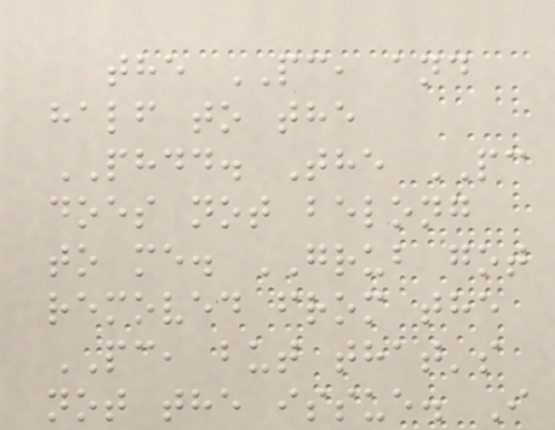the PC, and
half to the
PHDD. The PC
does not belong
to me. GRUB got
removed from the
PC, but that's
not the issue. I
